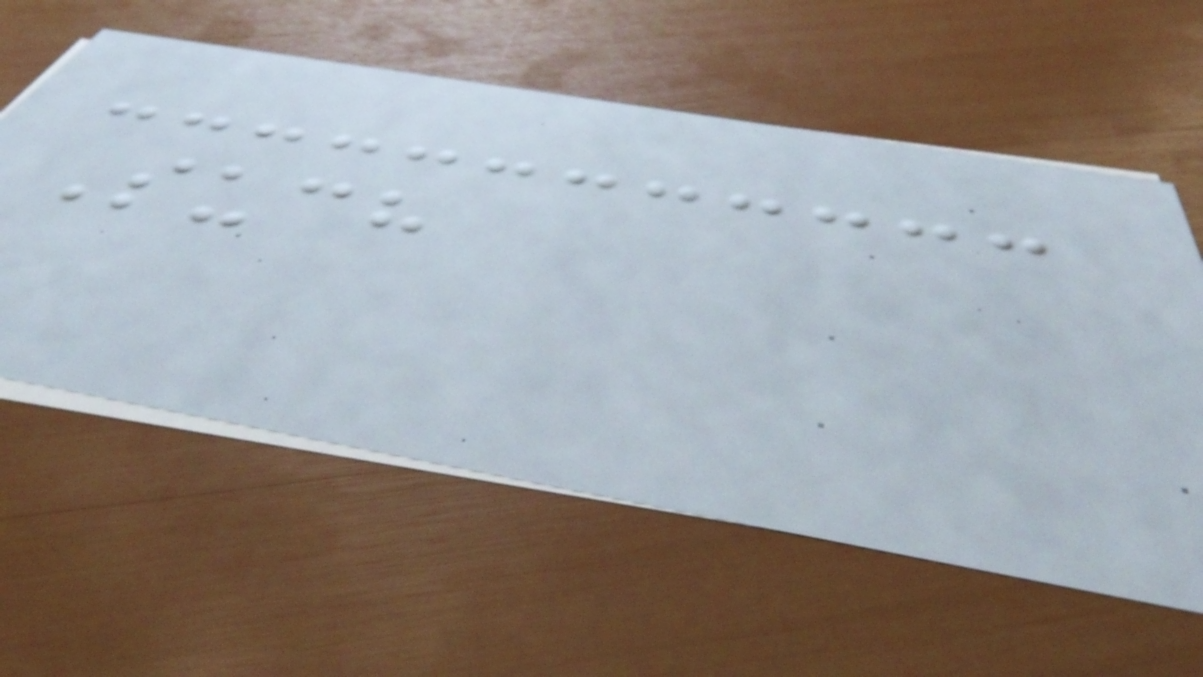Such
